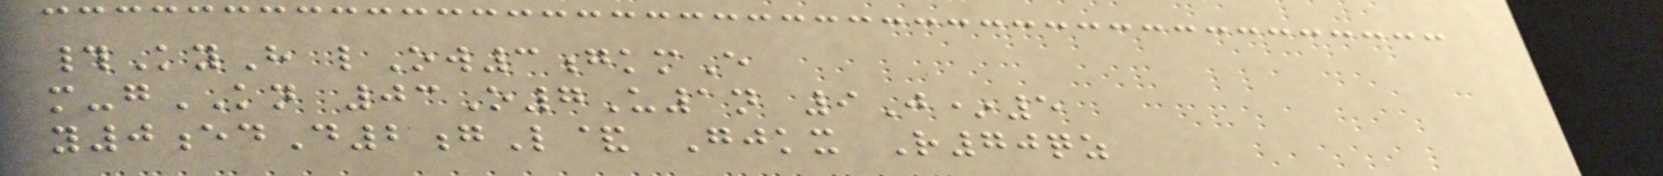#KyH lOw3gkmE
m-gKN 03O7U1n 9J*5
y0edD2gL& Gjkx R70qz
